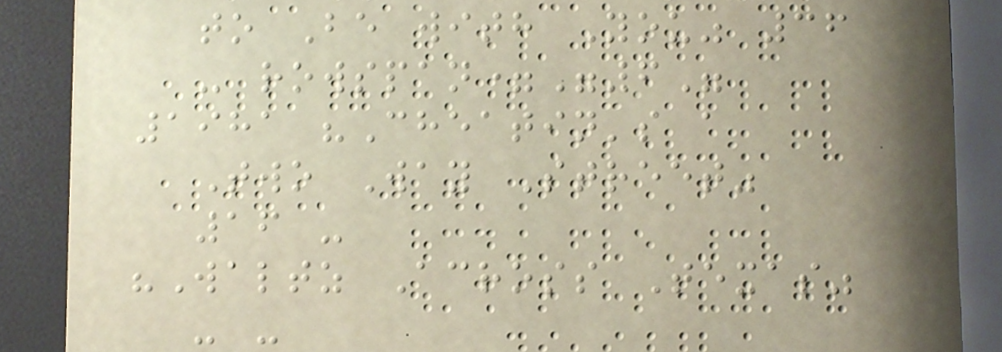to Be with You" 36
- rowspan="6"
1981 "Cheatin's a
Two Way Street"
16 -
"Waltz Across Texas"
- -
